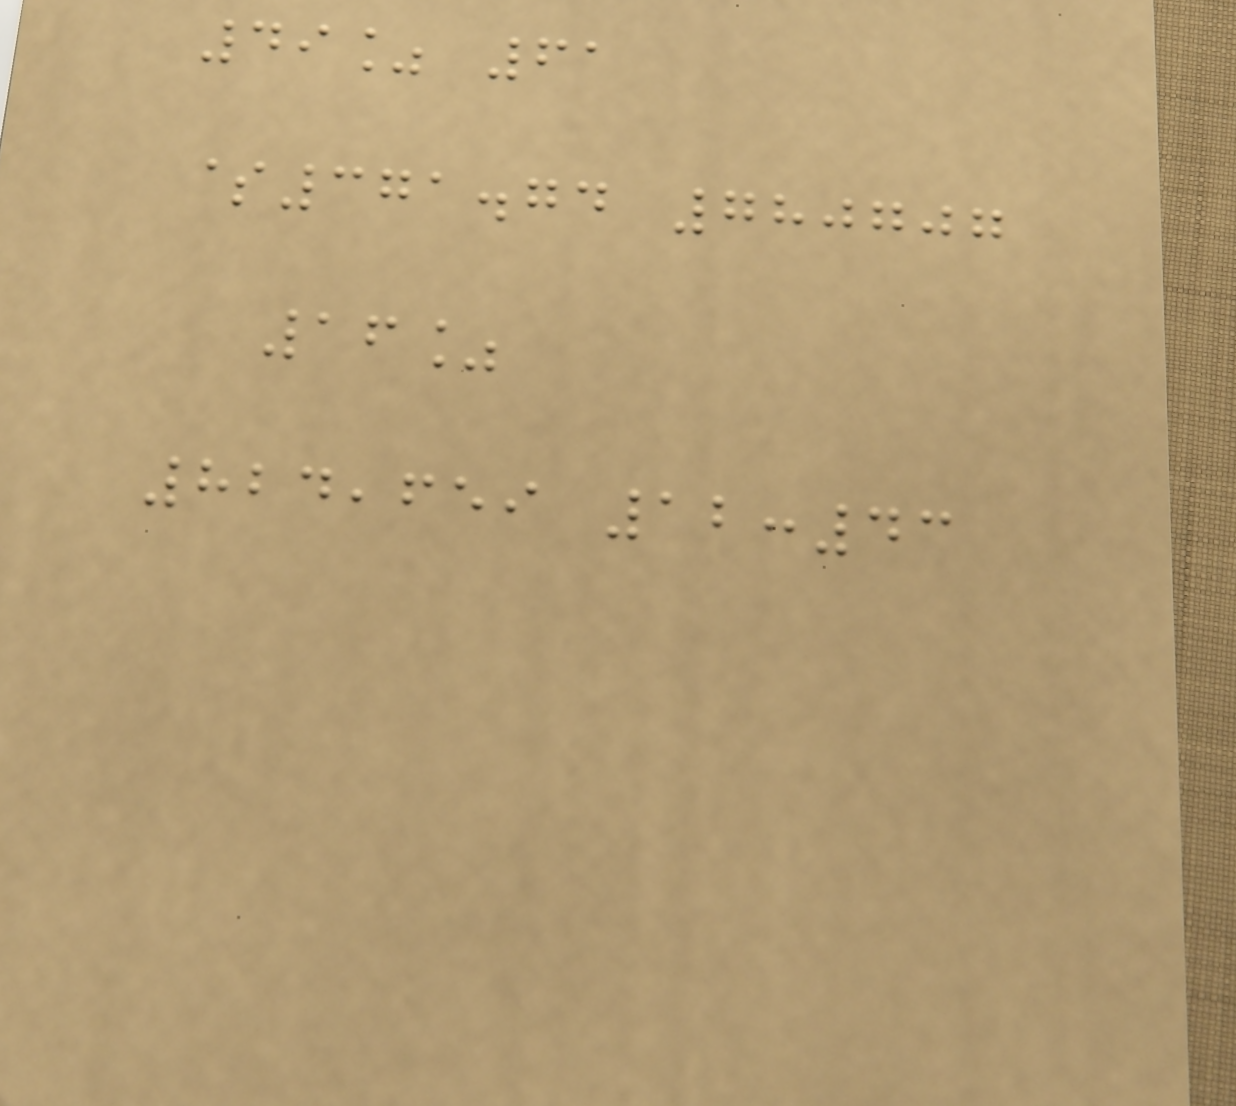49% 61
$371.74 780707
16%
824,659 12:43
